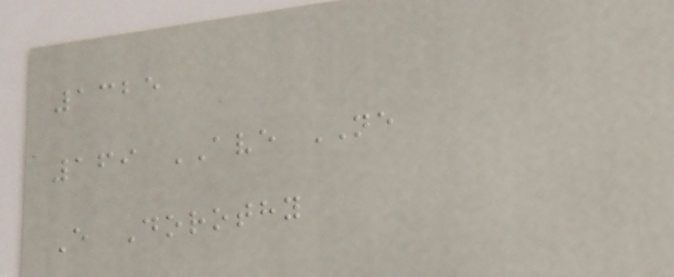1325
169 AVE NE
E Dorothy
